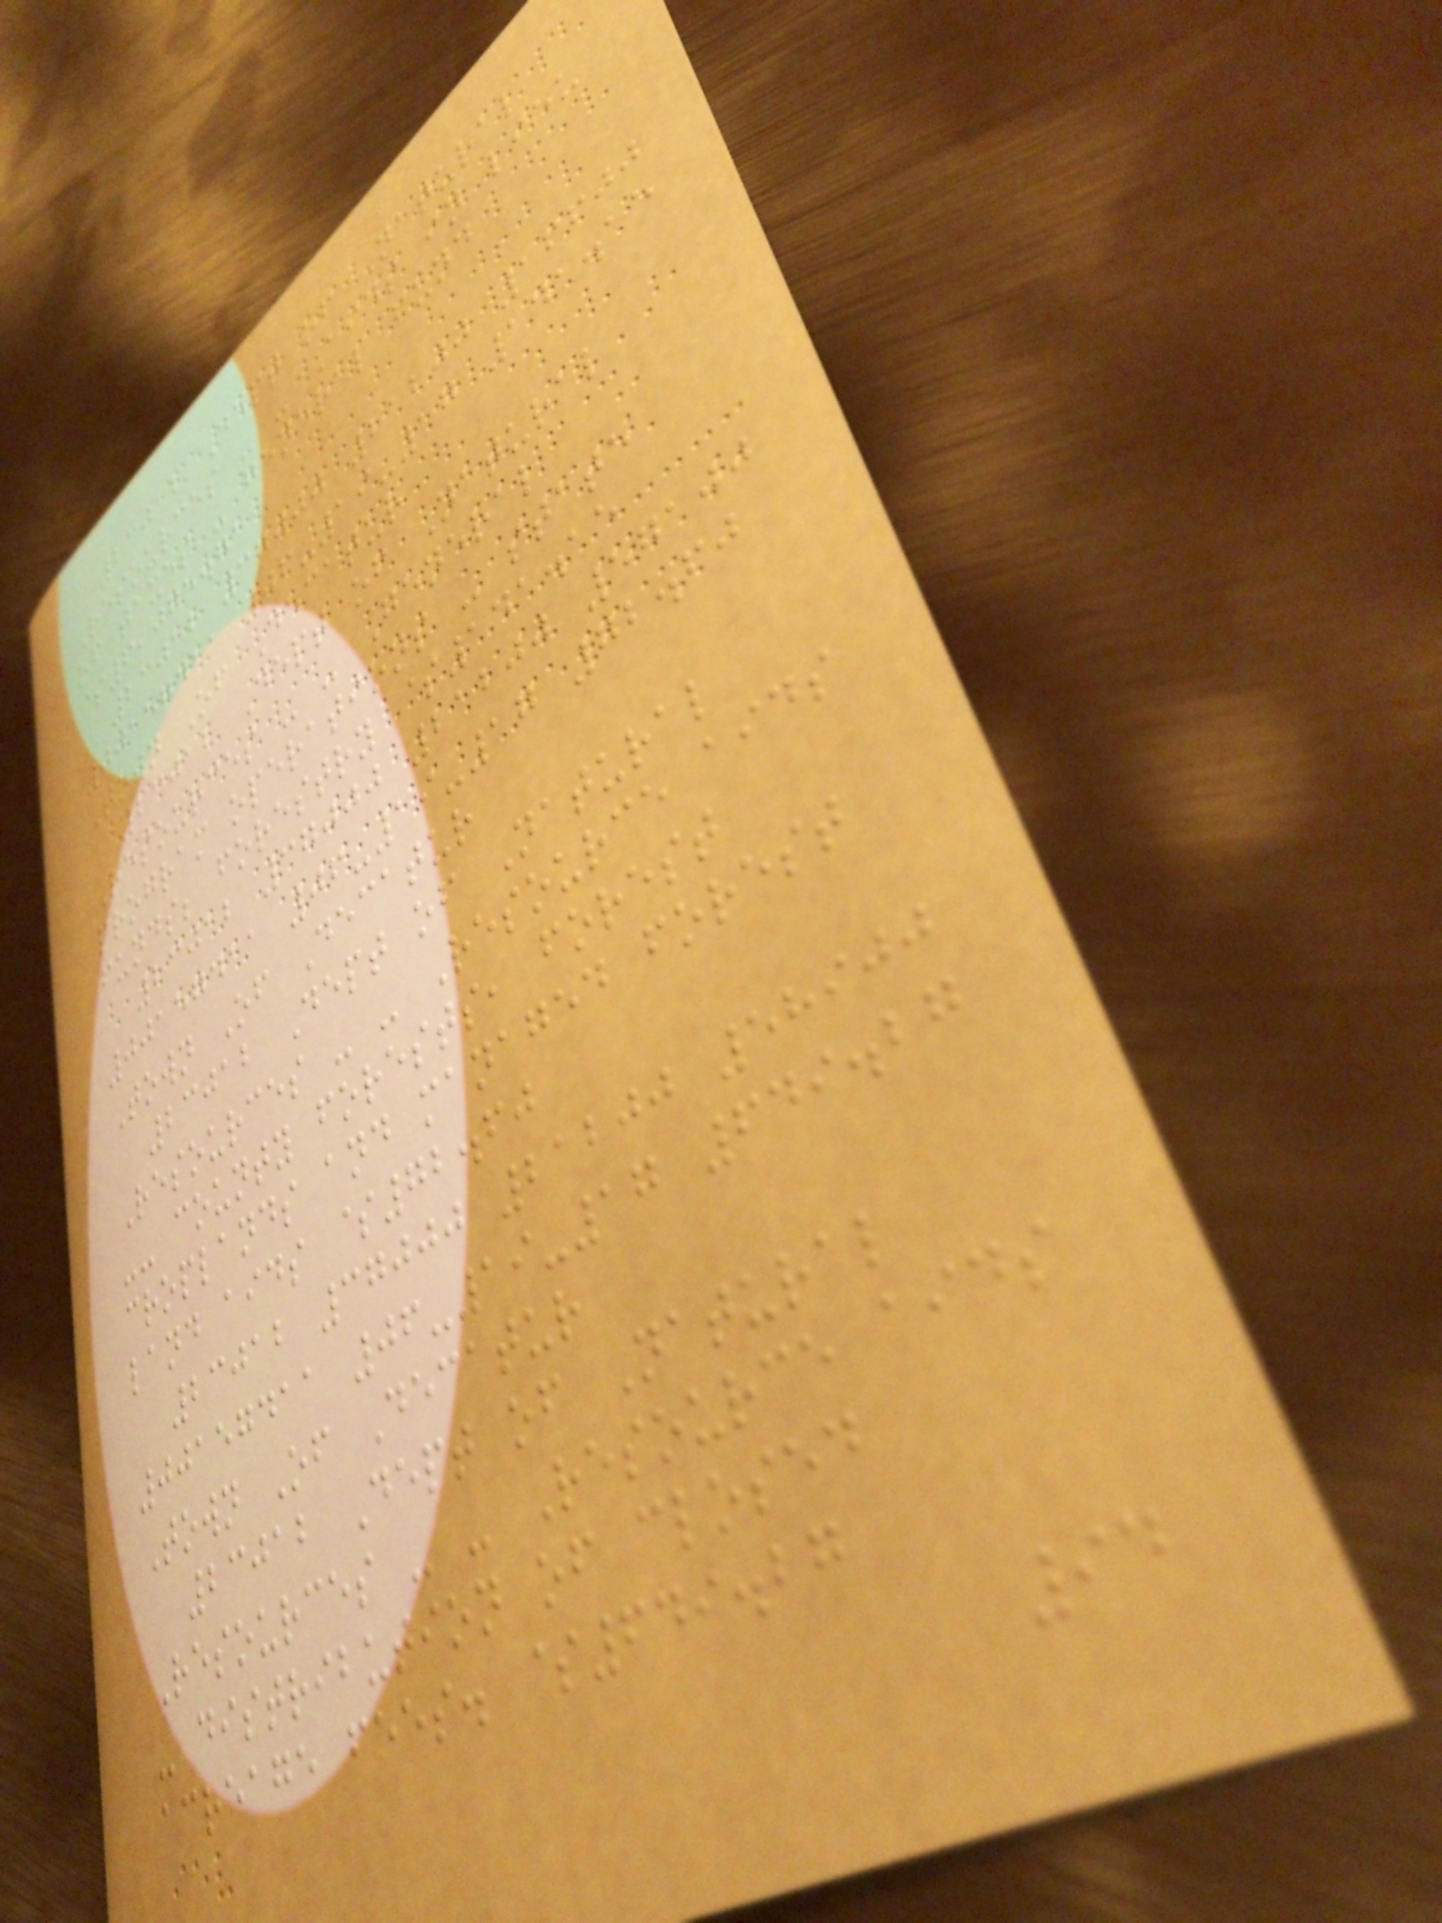23012 Dept of Natural
Resources - - Aids in lieu
of taxes - general fund
$6,075.71
23012 37000 21200 16600
00157411 06-19-17 141.15
Town Of Decatur
23012 Dept of Natural
Resources - - General
program operations - state
funds; forestry $141.15
23012 37000 21200 57100
00157411 06-19-17 72.60
Town Of Decatur
23012 Dept of Natural
Resources - - Resource aids
-- county forests, forest
croplands and managed forest
land aids $72.60
23012 37000 21200 58900
00157411 06-19-17 649.27
Town Of Decatur
23012 Dept of Natural
Resources - - Resource aids
- distribution of closed
acreage fees. $649.27
94
